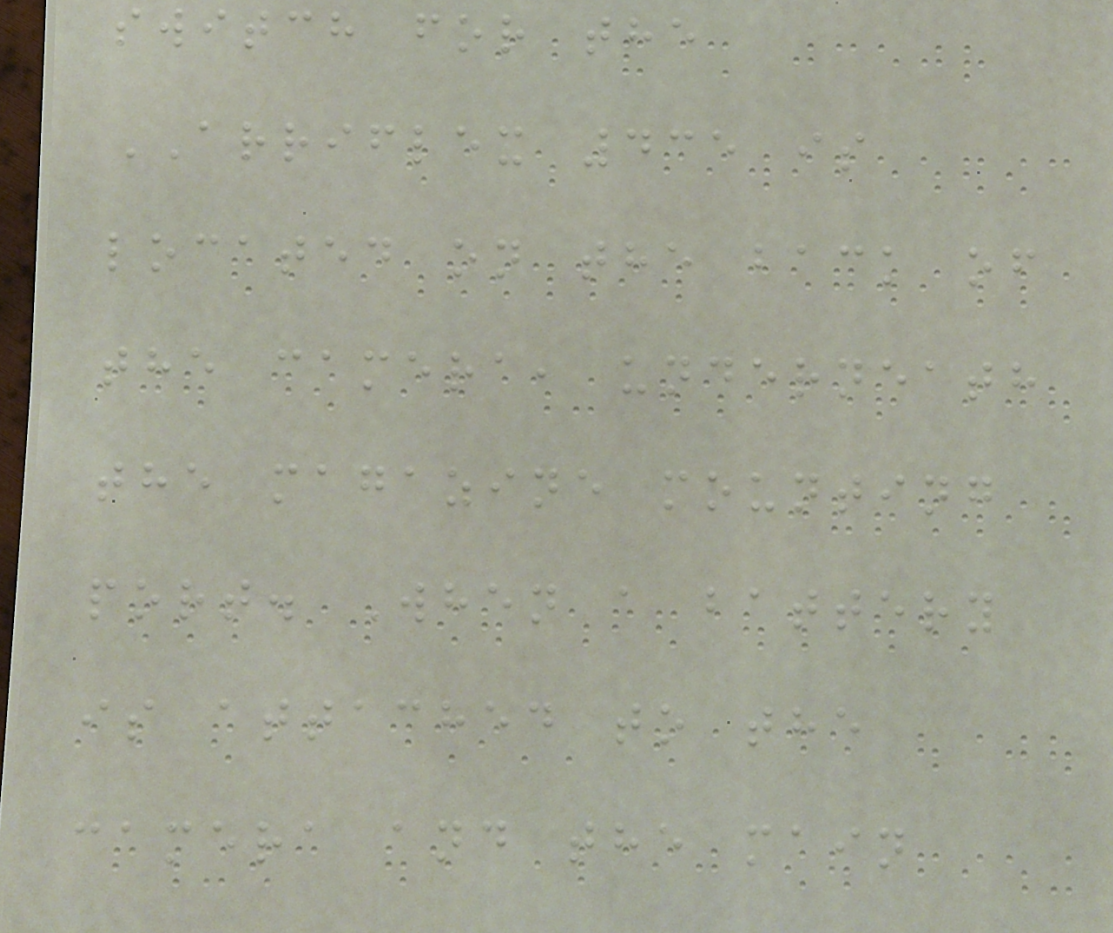switch for the
ARRIFLEX 435 is
located on the back of
the camera, underneath
the magazine mounting
port. When a battery
is attached to the
camera and the main
